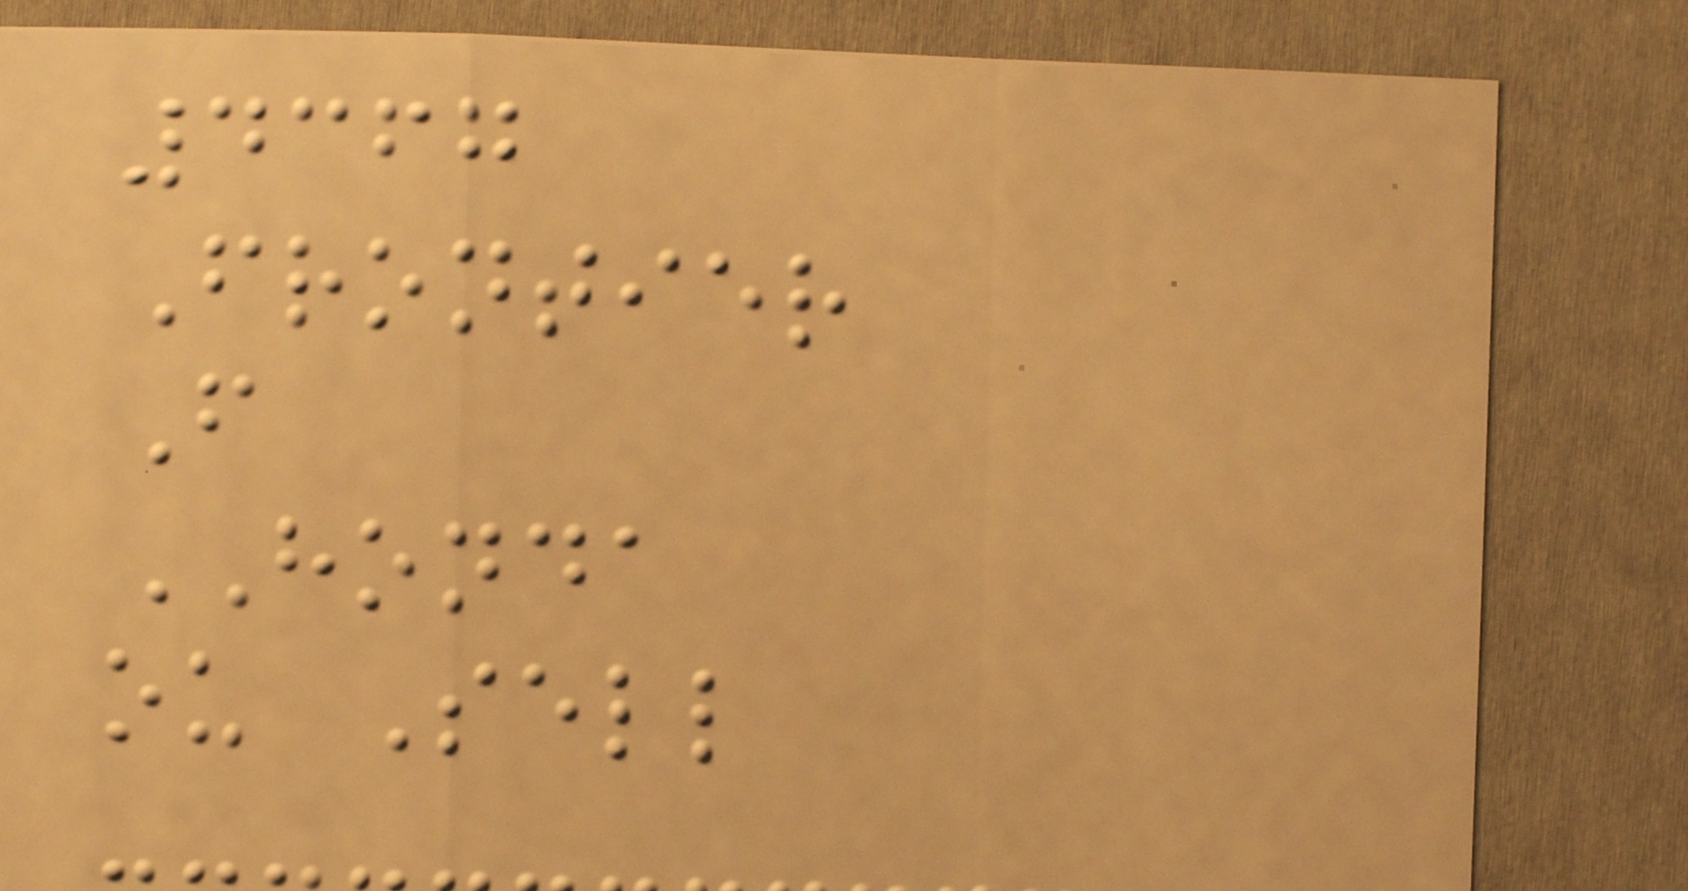4367
Frontier
F
HONDA
ou Sell
